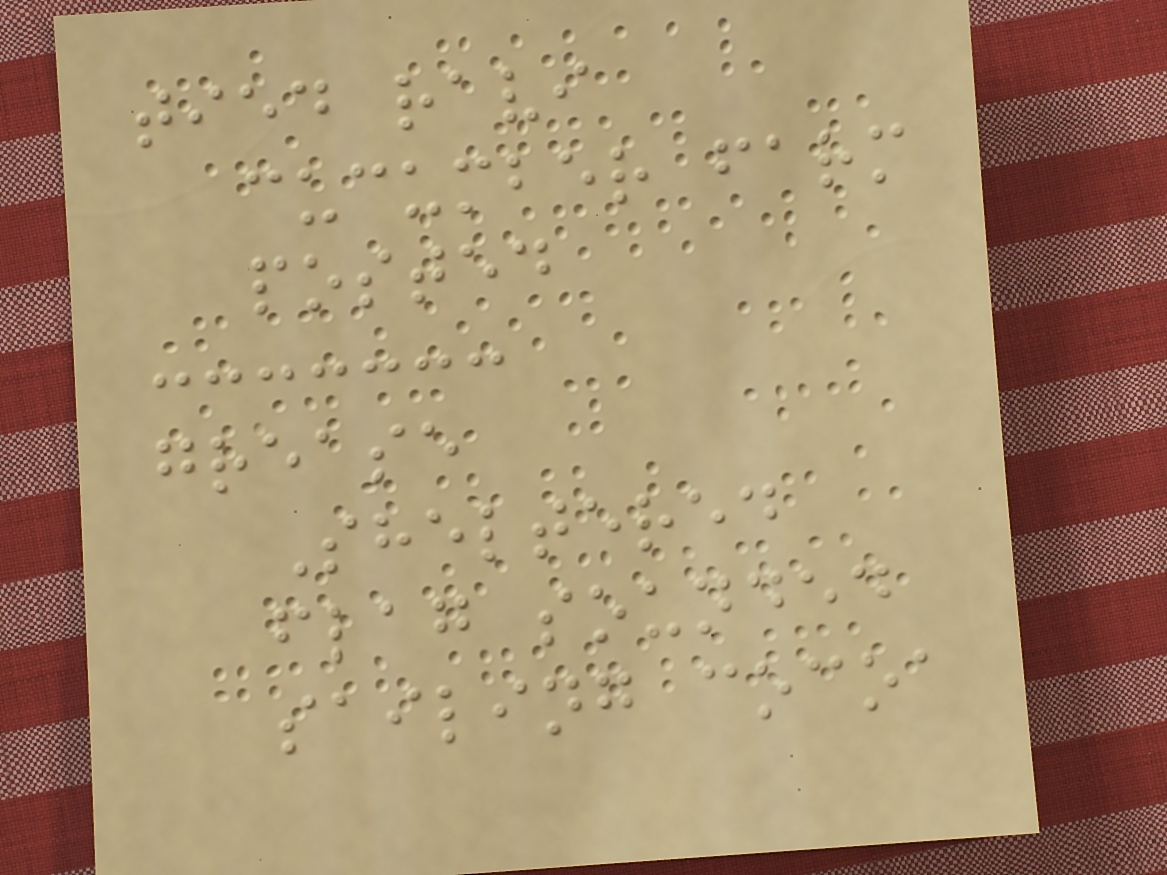tied ravi
cucumber farm
posted
grease
Sheltered
flag sounded
sailing cocoa
